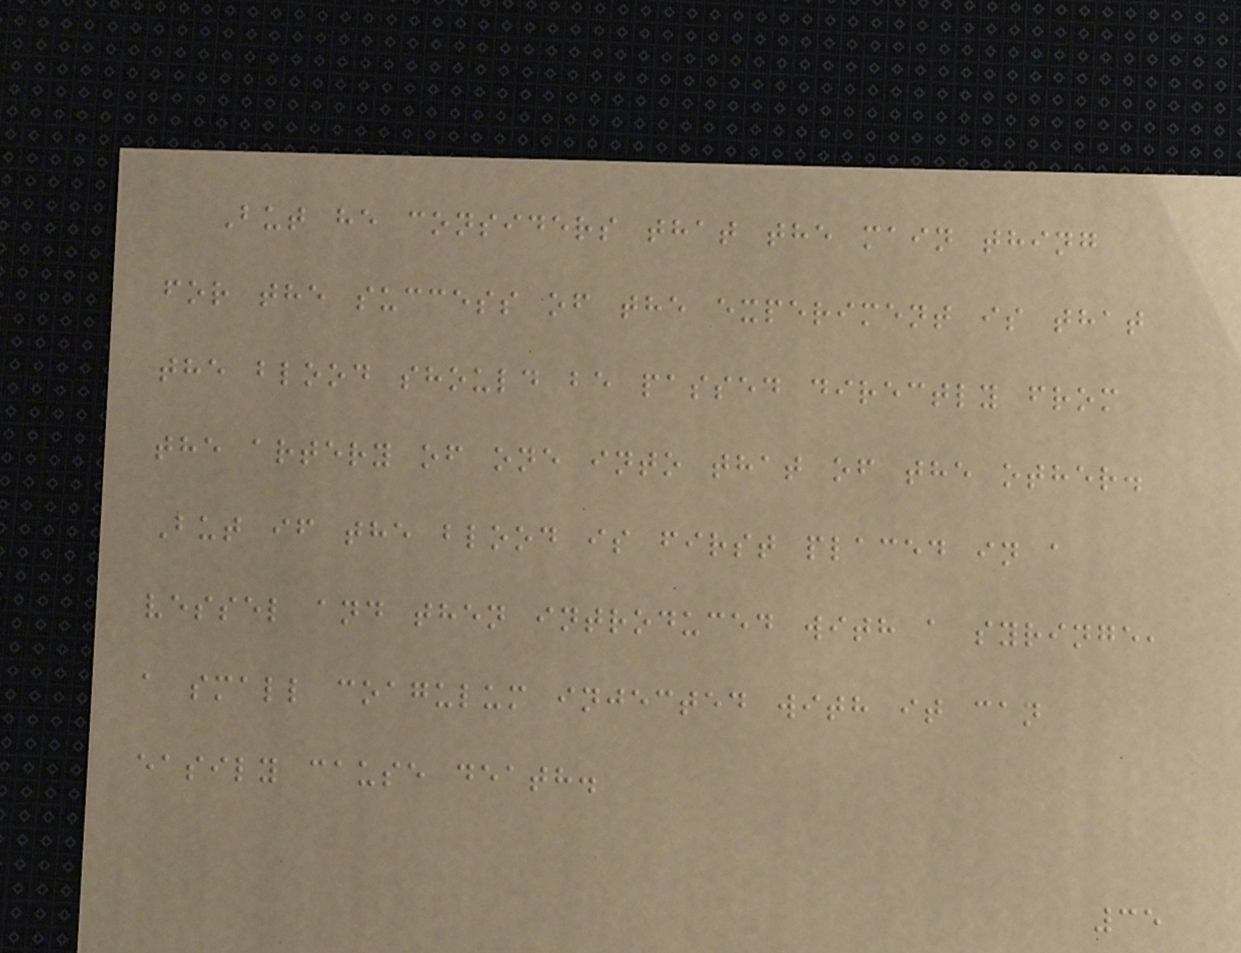But he considers that the main thing
for the success of the experiment is that
the blood should be passed directly from
the artery of one into that of the other.
But if the blood is first placed in a
vessel and then introduced with a syringe,
a small coagulum injected with it can
easily cause death.
35
